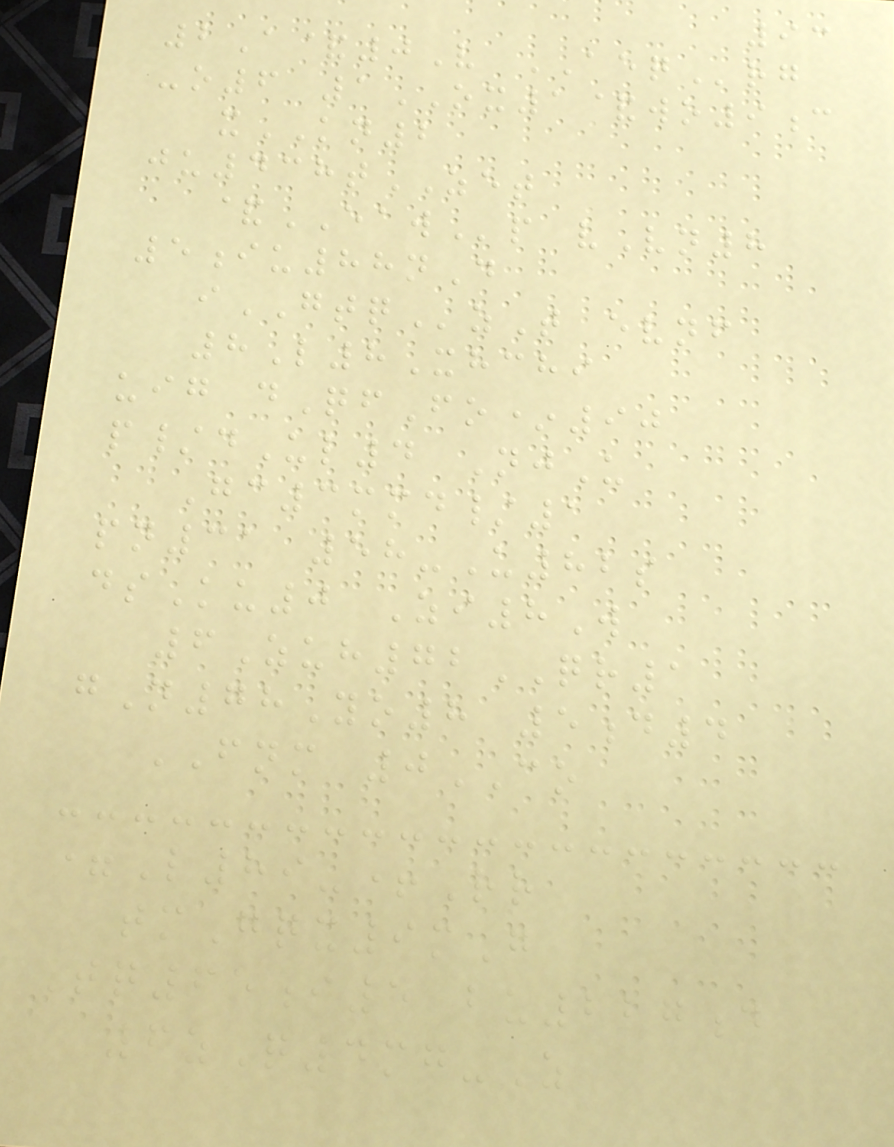93
2A&0V AEQrg
-o6 1OX1&wo9c
xKN2
ju438tZET
&EAWp vVn8
5iu88nD
iGTQzT evnf
8L8Xhchi
uig dQfFo*90
p/dUl4 NjU
Gc3mmd/1
pn31 58-U82s
dsKu0 Zi8W
6Zuh72QR1
gN78Yo8 5d4
FNM 0CO
=L89-+Rr
tmGqx9mG
Tq65i5 bu227d
6zQ4mg-Z
